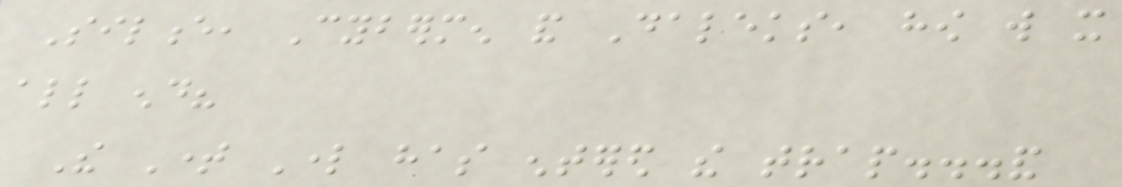Silence, Cybermen and Daleks, how will it
all end?
The Time Lord has entered the trap...and
